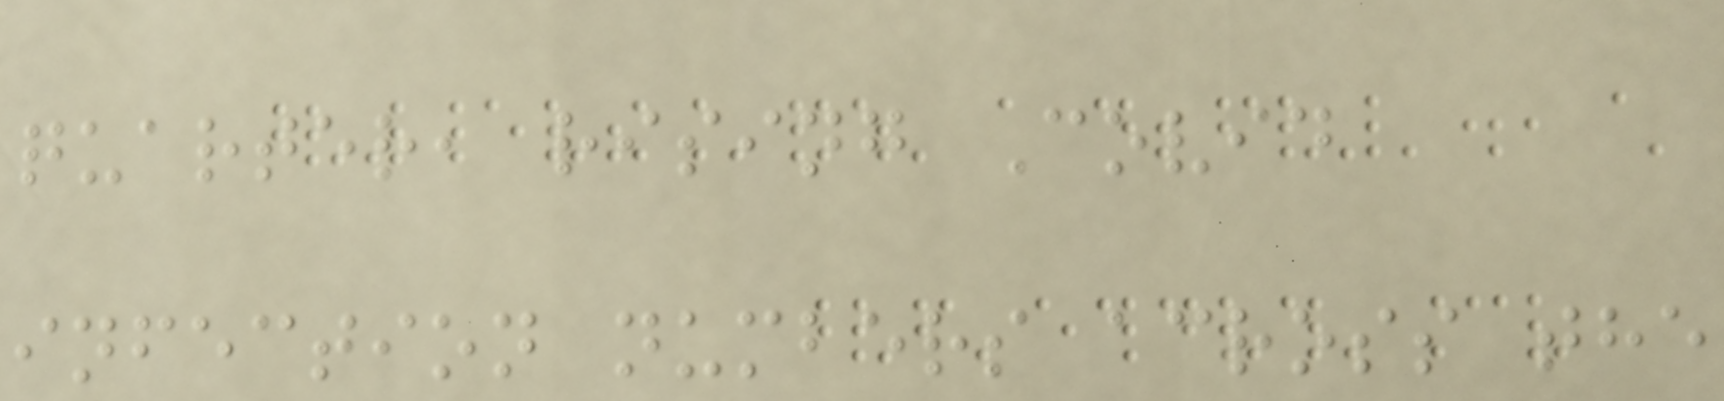quarter, rising Covid
infection numbers across the
